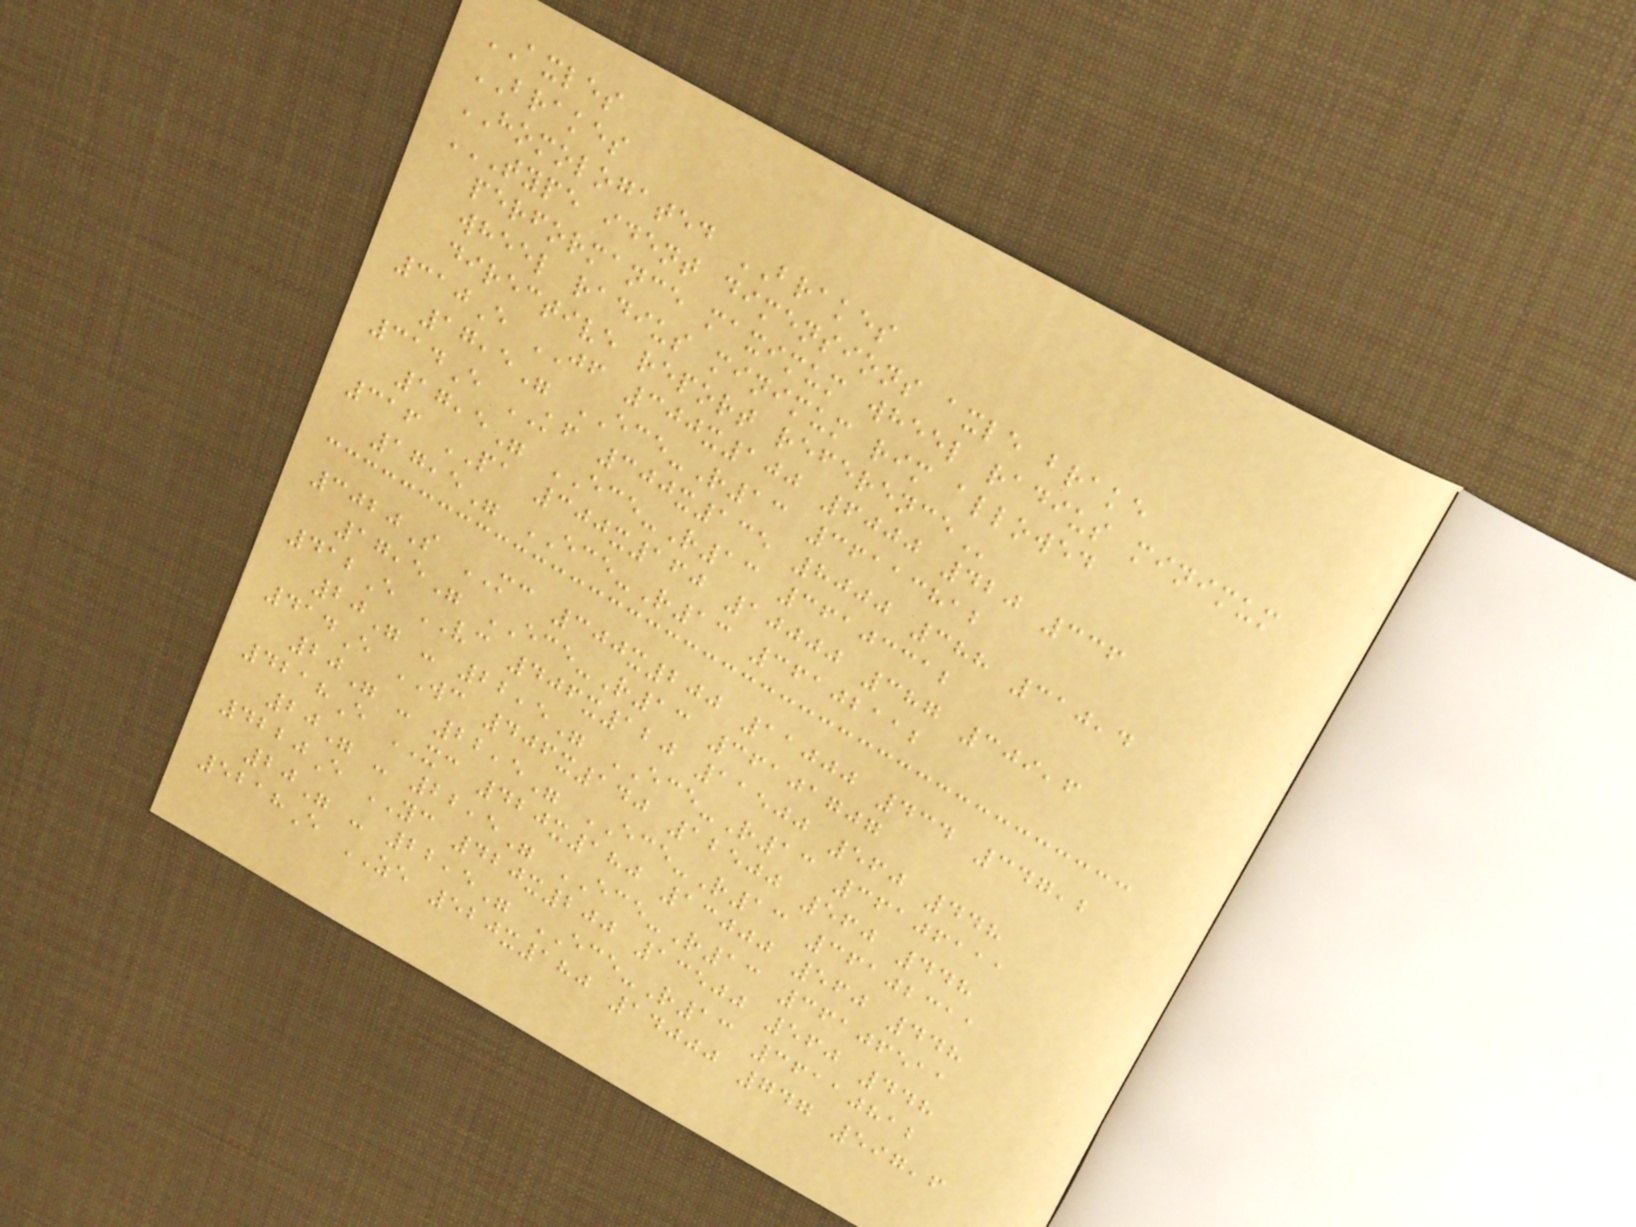AXLES
BRAKES
HOMOLOGATED BRAKES
TYPE IDENT DIMENSIONS AXLE BRAKE
PERFORMANCE MAXIMUM WHEEL RADIUS MINIMUM
WHEEL RADIUS MINIMUM RIM ALLOWED
DIRECTIVE REPORT REFERENCE
310E JF 300x100 6000 420 336
17,5" ECE-R13 36113812
314E KF 300x135 8000 388 310,4
17,5" ECE-R13 36103312
316 PA 300x160 10000 387 309,6
17,5" ECE-R13 36102112
3020S MC 300x200 11000 434 347,2
17,5" ECE-R13 36101707
412E VC 406x120 11500 560 448
20" - 22,5" ECE-R13 36106111
414E WC 406x140 12500 560 448
20" - 22,5" ECE-R13 36102311
4218E XC 420x180 13000 560 448
20" - 22,5" ECE-R13 36106511
4220E YC 420x200 13500 560 448
20" - 22,5" ECE-R13 36110812
5218E ZE 520x180 14000 747 597,6
